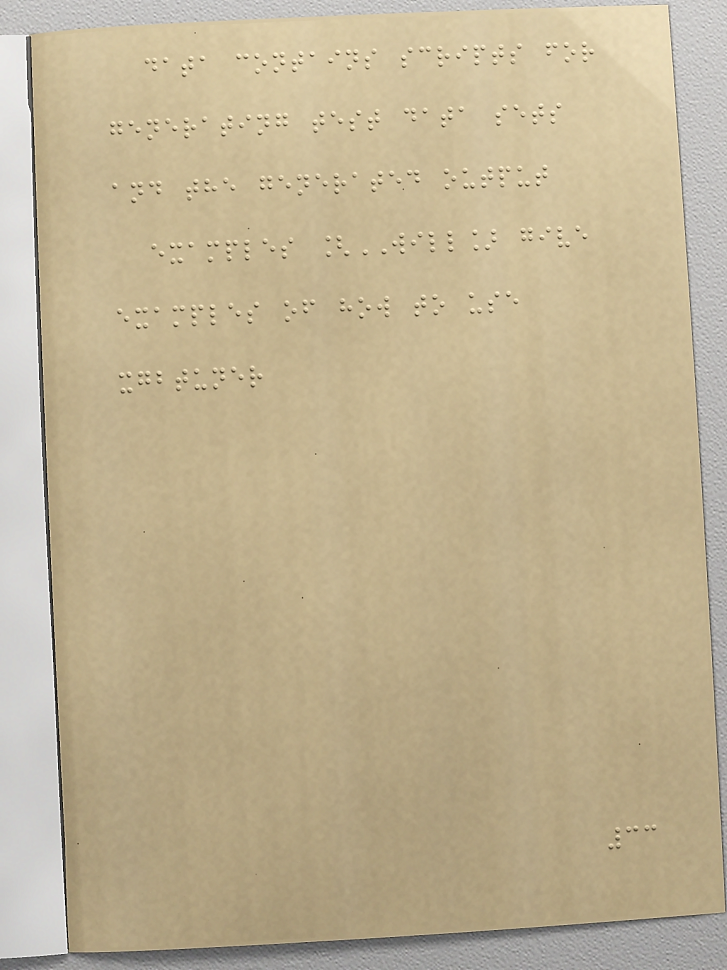data contains scripts for
generating test data sets
and the generated output
examples [WILL] give
examples of how to use
xgbtuner
33
